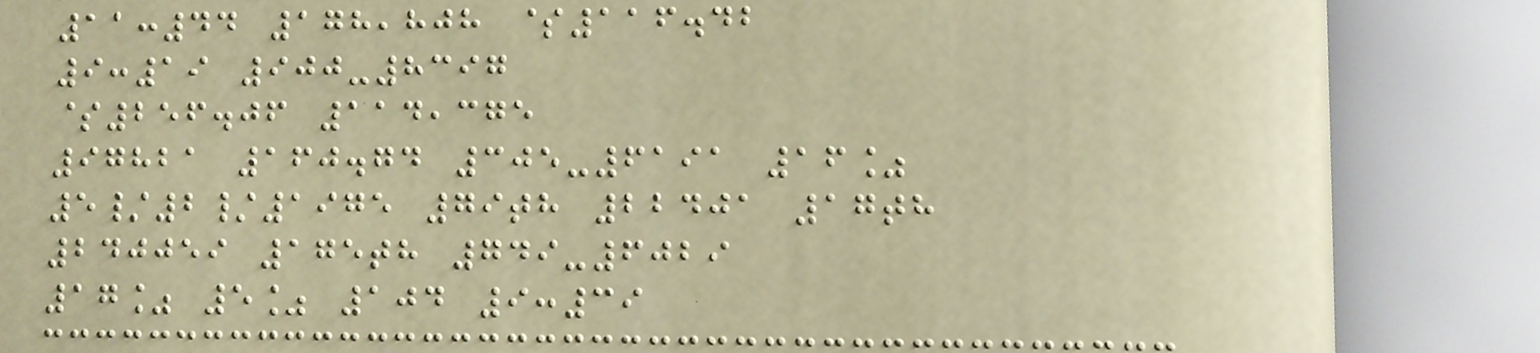11:44 178,808 $116.42
9:19 900-8397
$256.06 114,375
97821 160.74 305-6191 16%
5/2/1975 79th 22401 17th
240059 175th 749-6029
17% 5% 104 9:39
